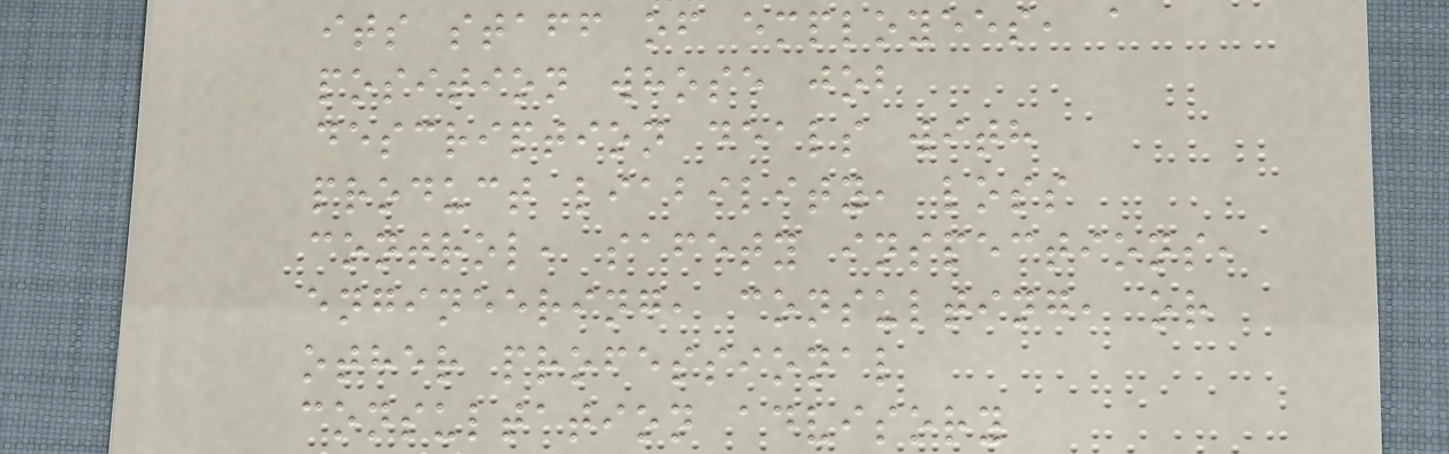its staff of employees, a
position whose job
description deals with
product liability, loss
control, safety inspections,
engineering, consulting, or
other professional
consultation advisory
